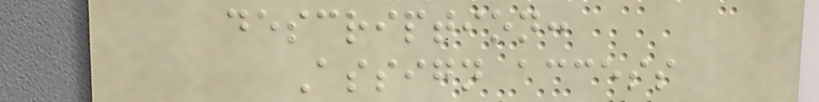description:
Assign access
